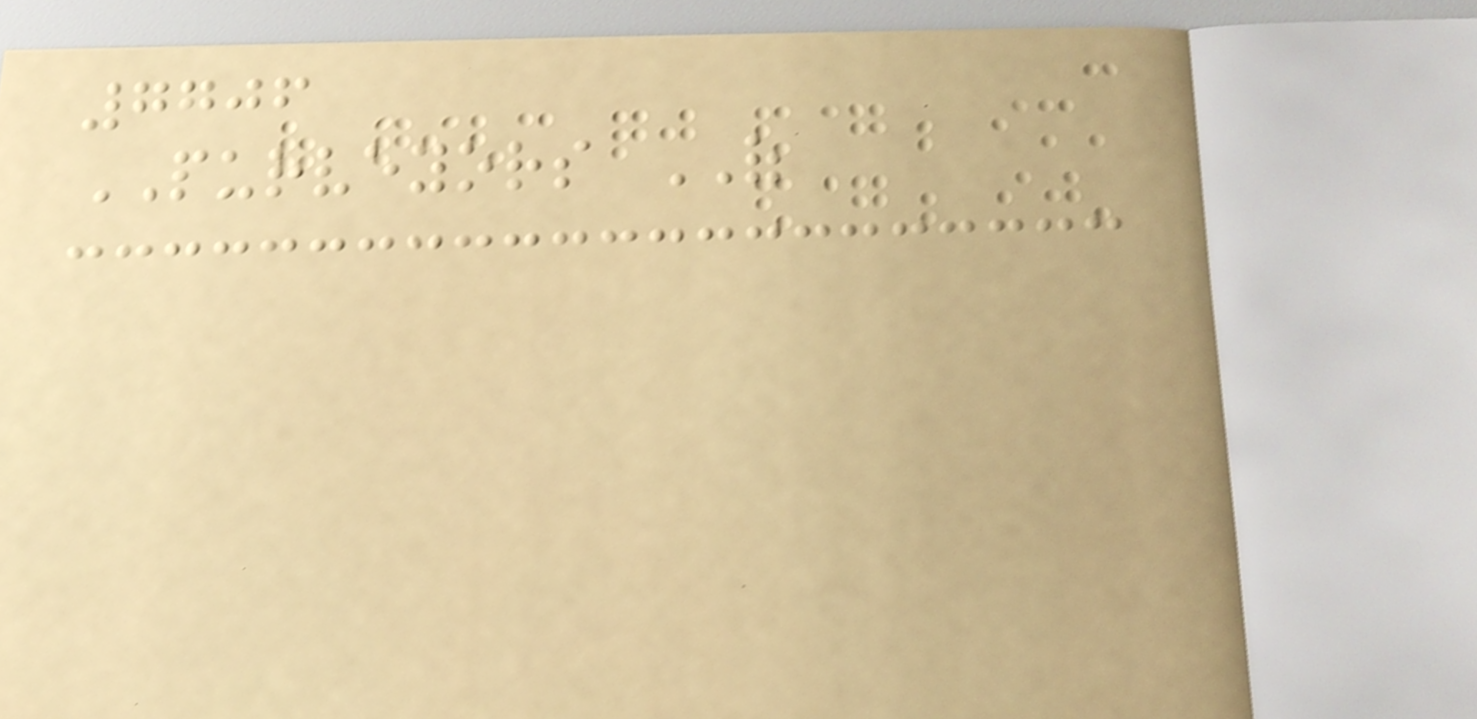7706
PURVEYORS OF
